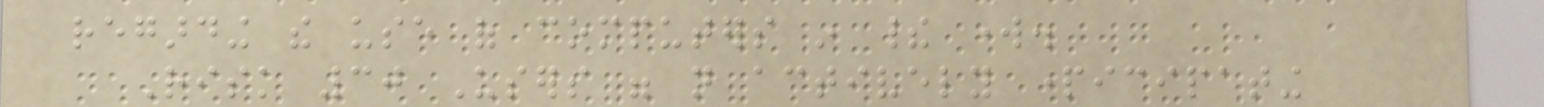regarding the use of computers in their work.
Risk 30 Users were not actively participating
